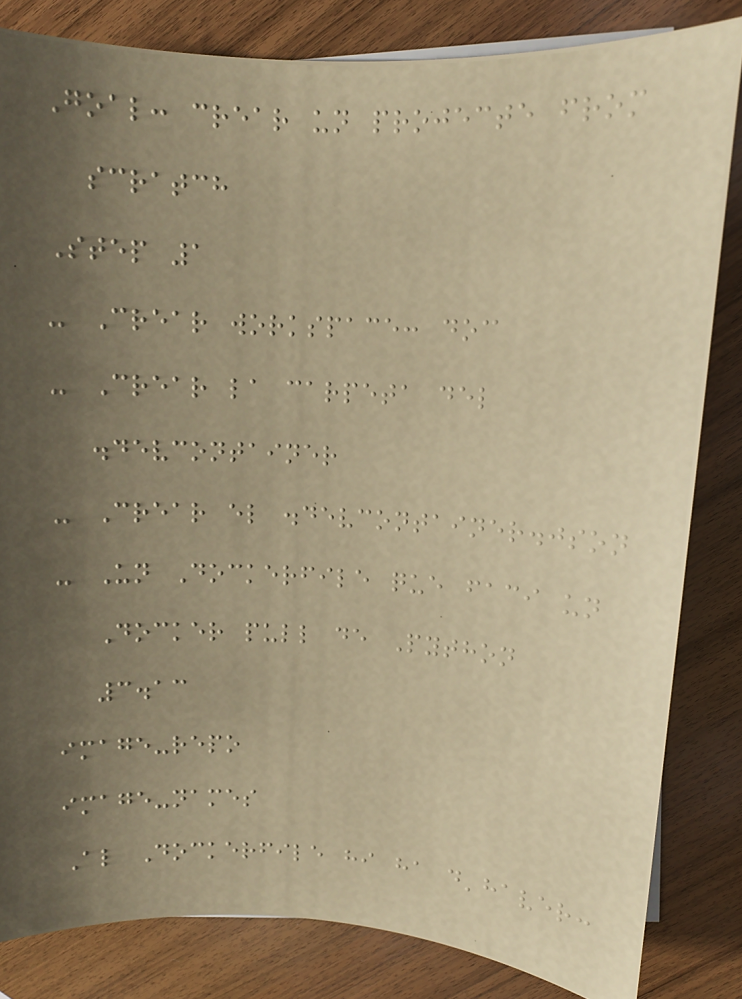Goal: crear un projecte from
scratch
Step 1
- Crear workspace: doc
- Crear la carpeta del
.devcontainer
- Crear el .devcontainer.json
- Un Dockerfile que faci un
Docker pull de Python
3.13
image-repo
image-names
Al Dockerfile hi ha d'haver:
